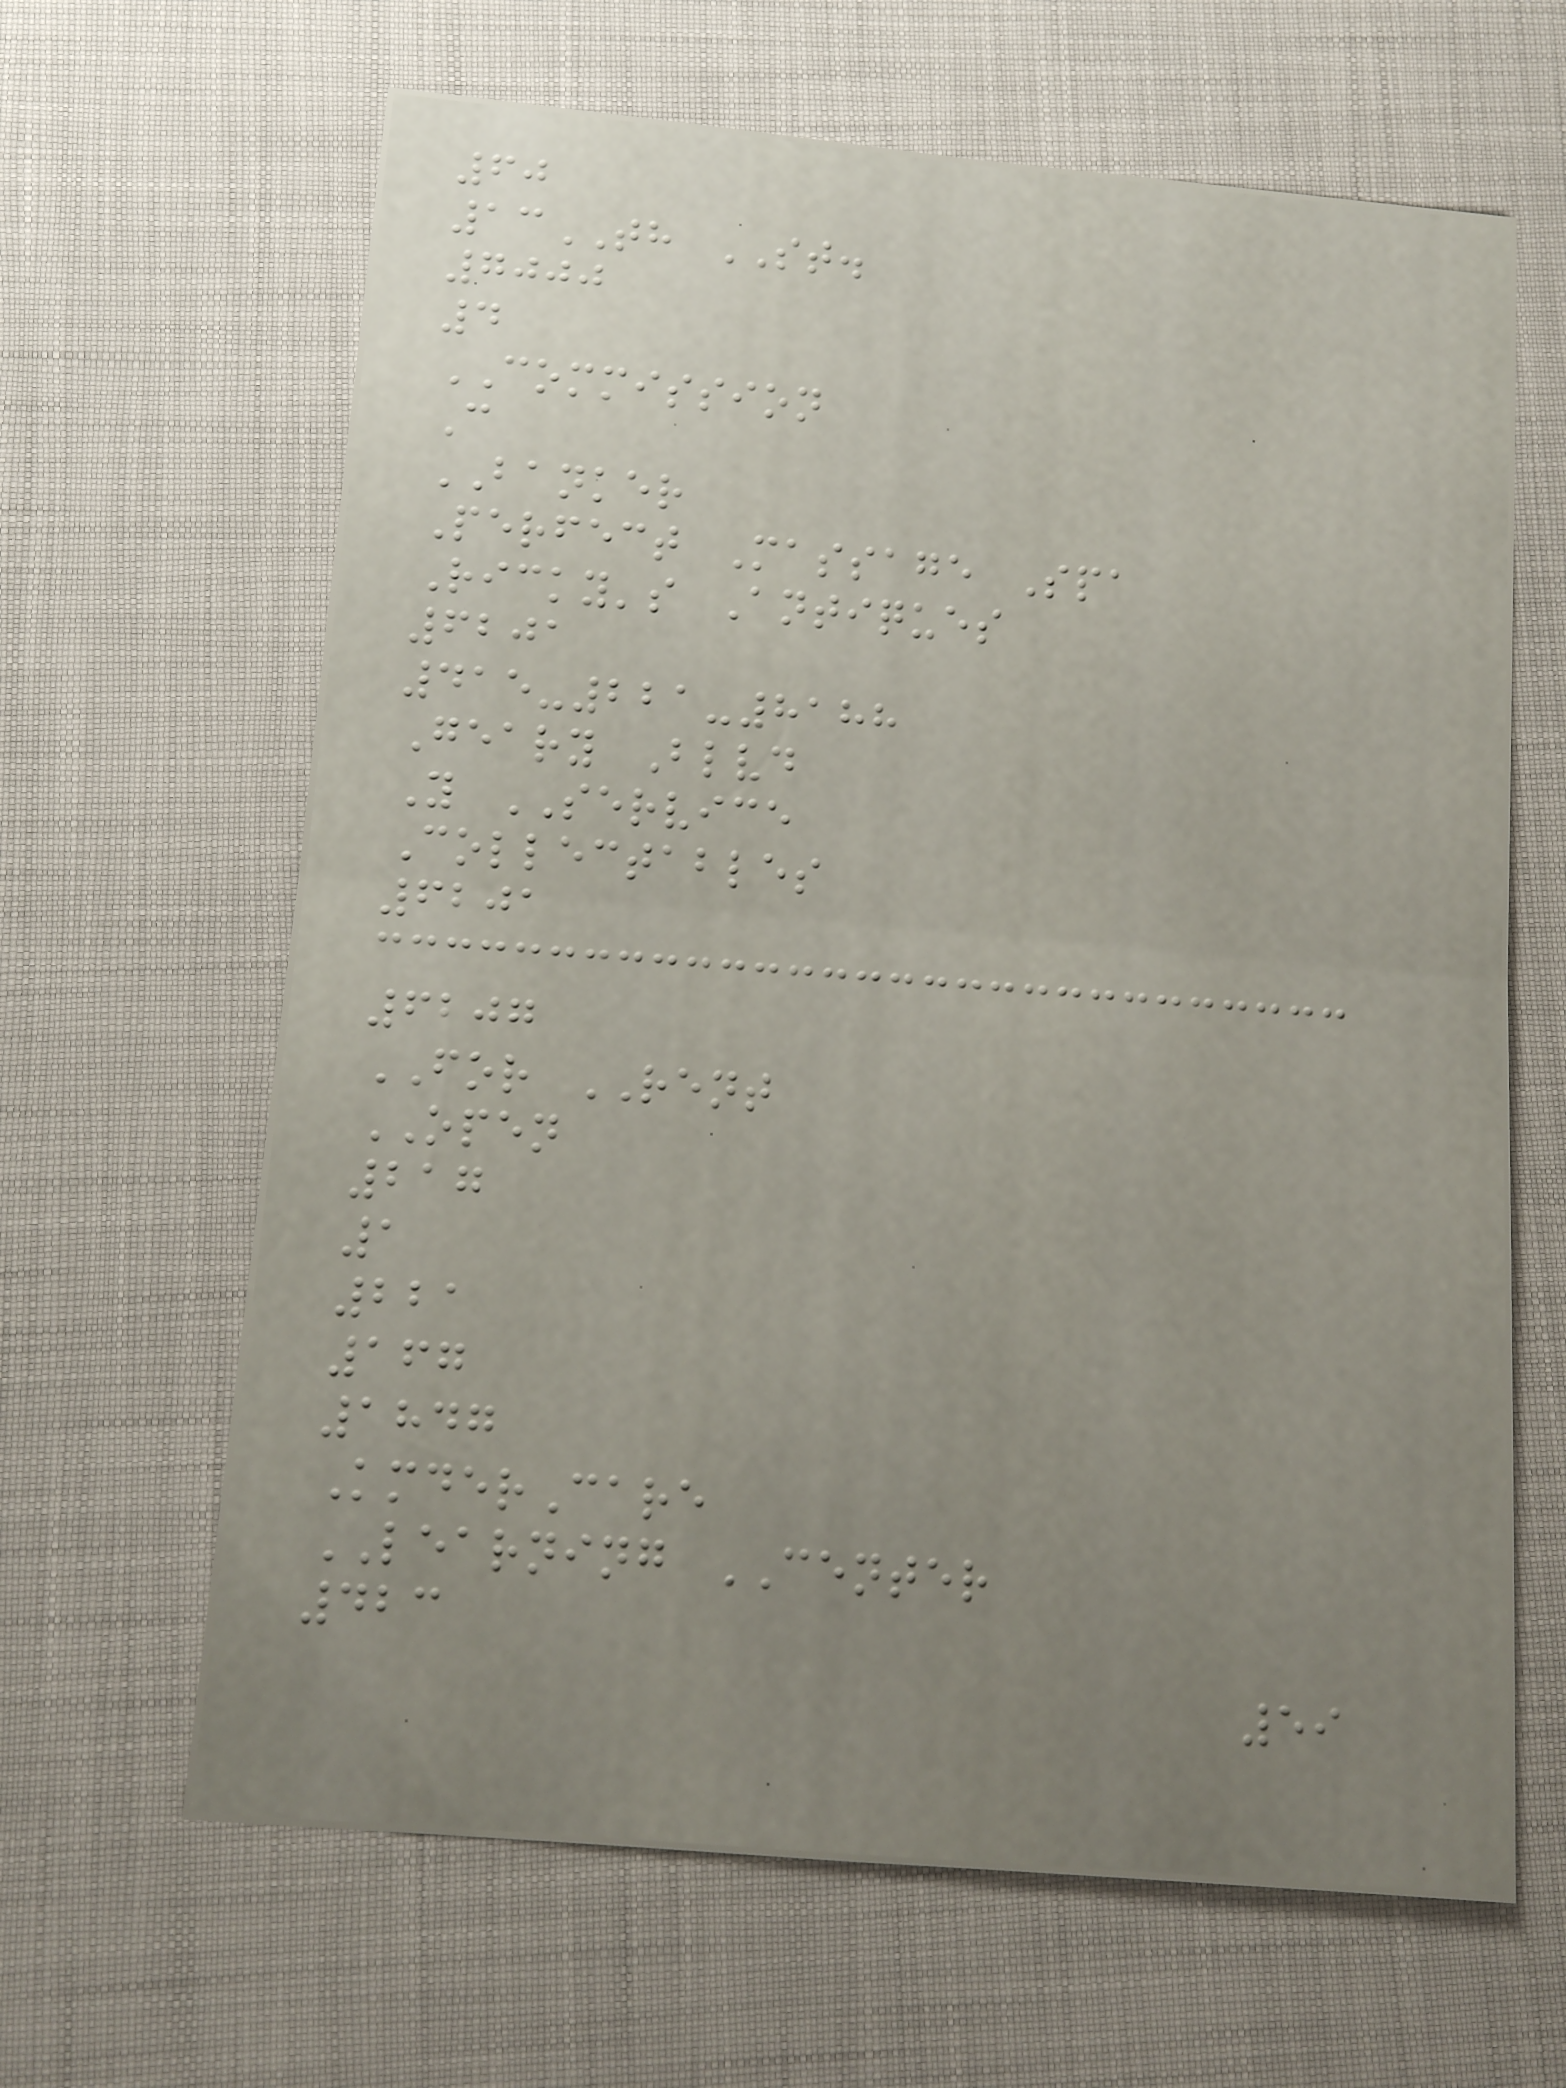60
13TH ST.
7000
4
COMMISSION
C
BANKER
Perfect Massage Spa
Ricky's Antiques
6201
415-221-8188
Geary Blvd
Y SERVICE
Collectables
6201
6207
FOR RENT
OPEN
217
1
221
167
1847
KmderCare
LEARNING CENTER
423
59
